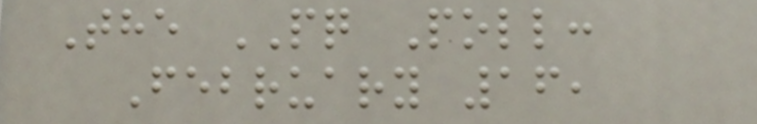The PQ Poll:
February 16,
